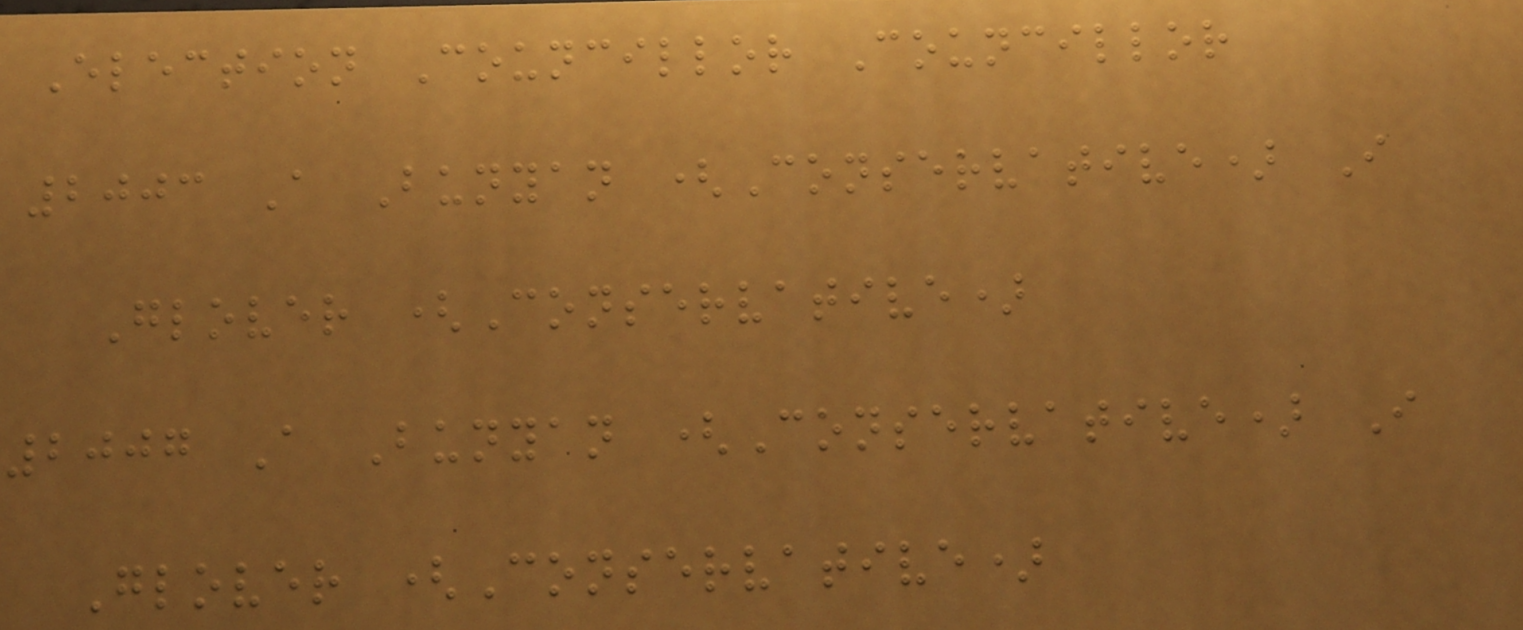Election Councillor Councillor
2003 A Bunyan (Conservative) I
Glover (Conservative)
2007 A Bunyan (Conservative) I
Glover (Conservative)
